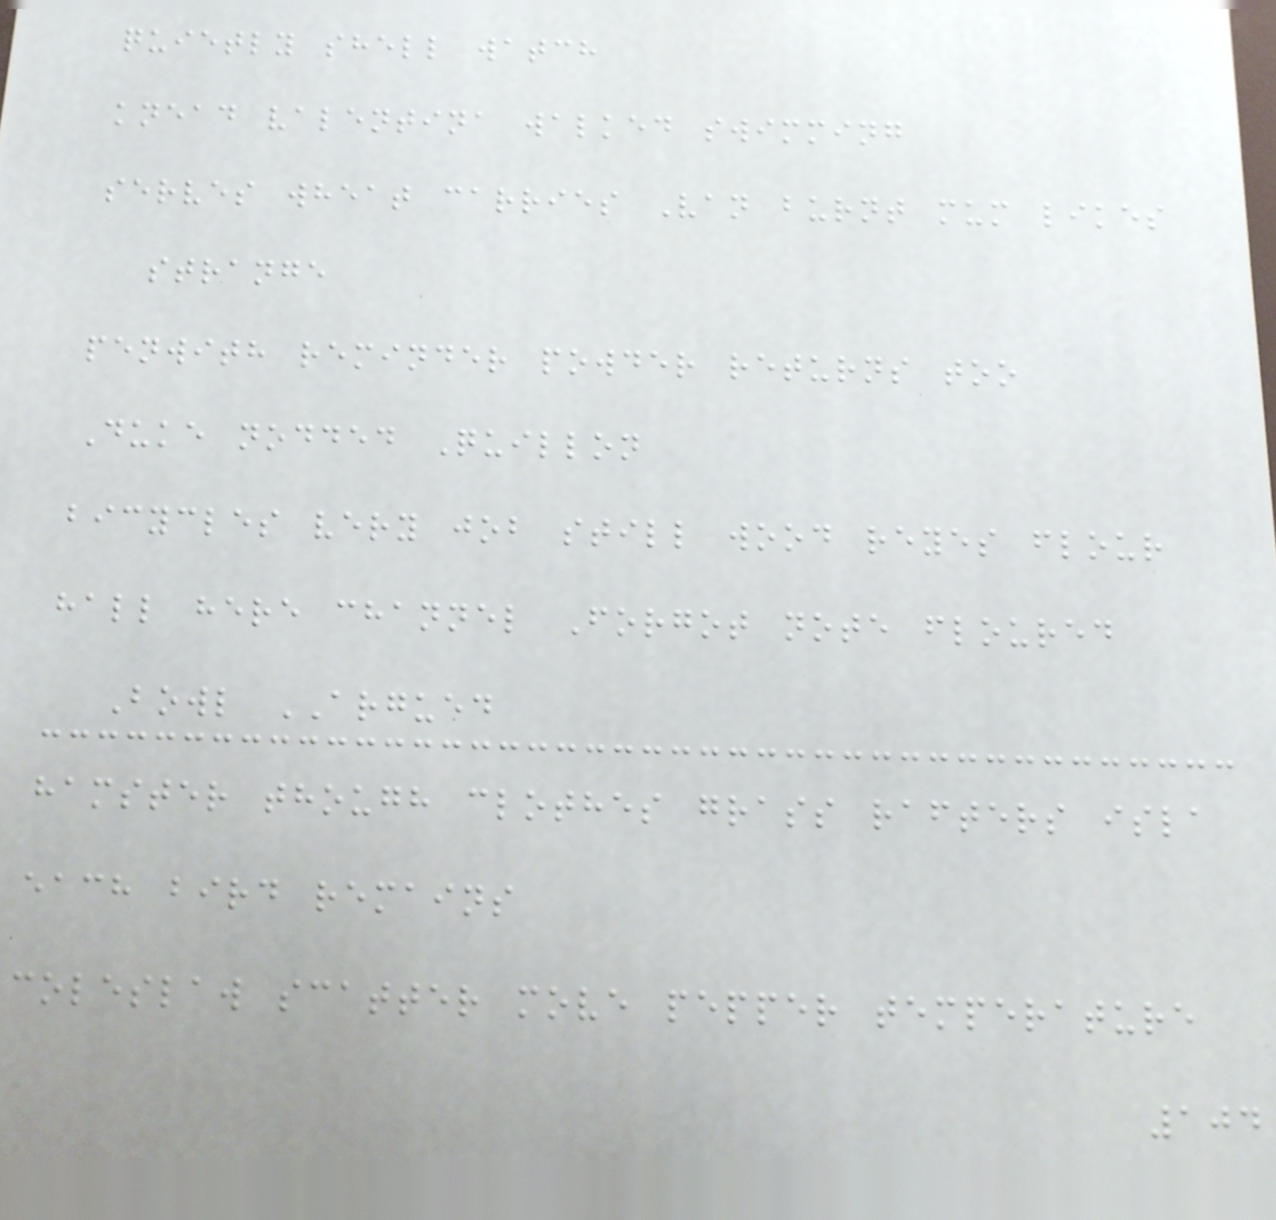quietly shell watch
knead valentina walked swimming
serves wheat carries Van burnt mum likes
strange
penwith reminder powder returns too
Duke nodded Quillon
bicycles very job still wood reyes flour
hall here channel Forgot note floured
Bowl ARGUED
hamster though clothes grass rafters isla
each bird remains
coleslaw scatter move pepper temperature
104
